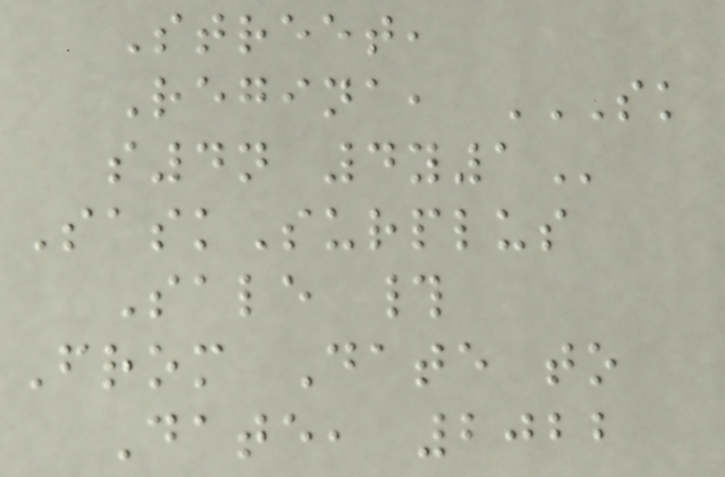Street,
Regina, SK
S4N 4Y1
SaskSurplus
Sale #
From Date to
Date, 2022
